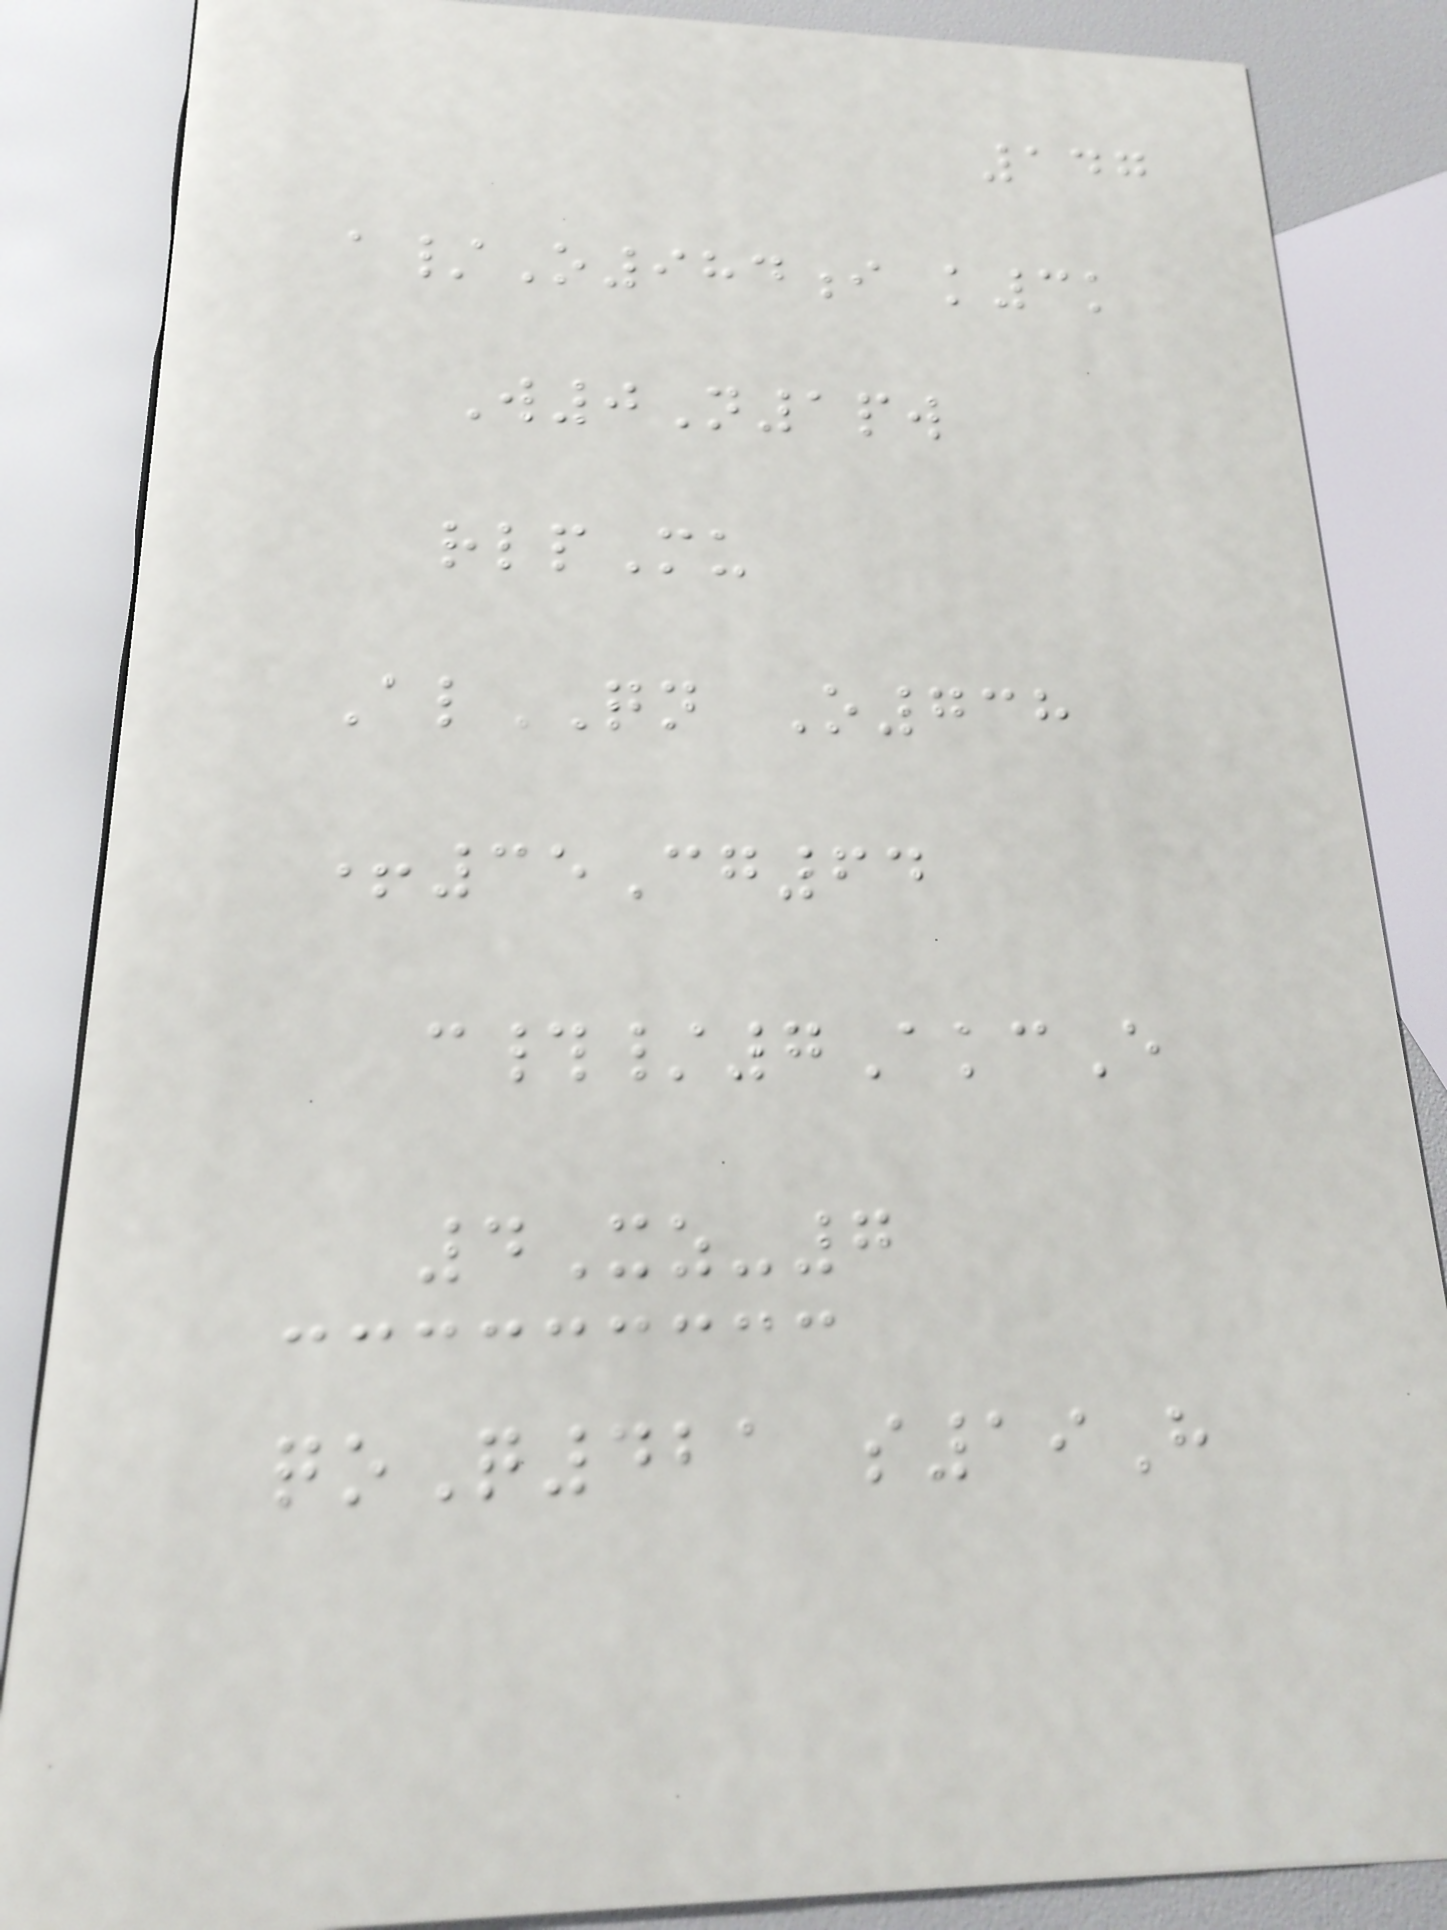147
a/O984i k3k
W0N1pw
rlpMu
AlQN O738
+35Cg64
c#/7AkcE
4Xz-7
qoQ421 s19H
